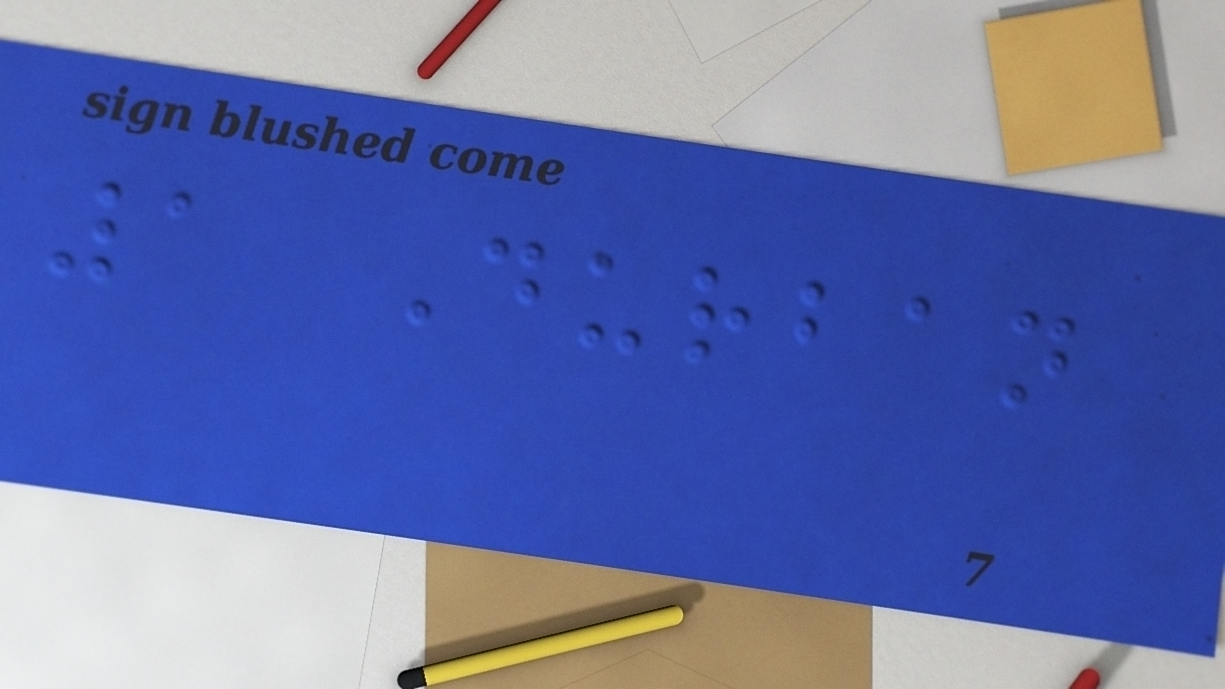1 Durban
